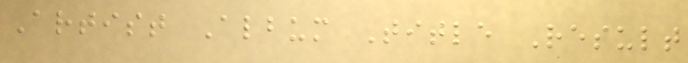Artist Album Title Result
